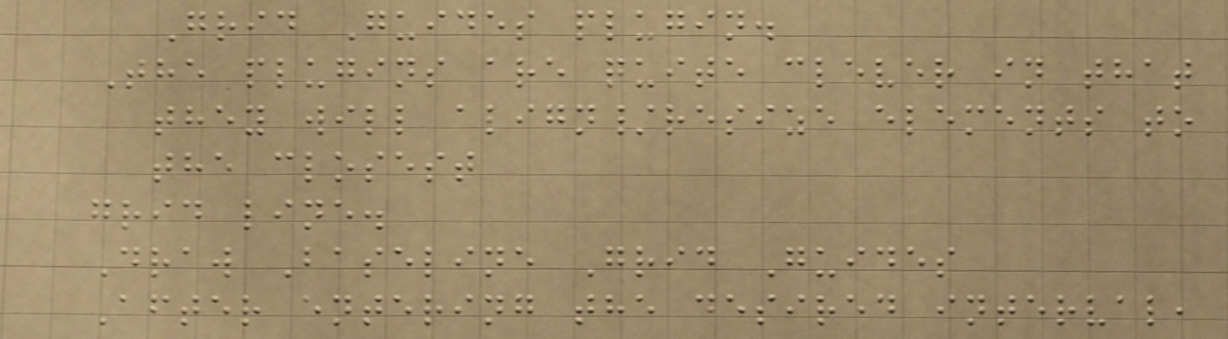Grid Guides plugin.
The plugins are quite clever in that
they will align/resize elements to
the closest
grid line.
Draw Baseline Grid Guides
After entering the desired interval,
